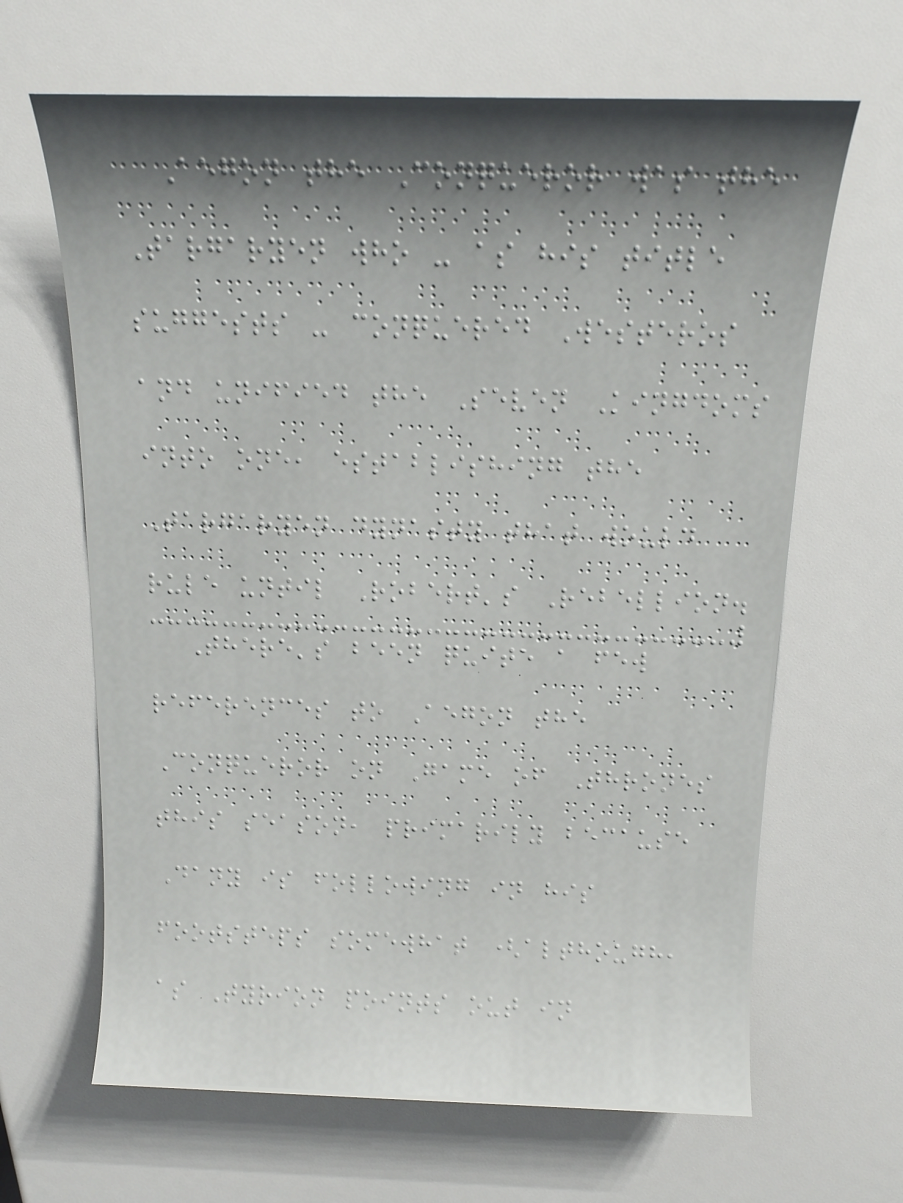Aegon the Conqueror was the
Targaryen who - as his title
suggests - conquered Westeros
and unified the Seven Kingdoms
into one, establishing the
Targaryen dynasty that would
rule until Robert's Rebellion.
There's been quite a few
references to Aegon the
Conqueror on Game of Thrones
this season, primarily because
Dany is following in his
footsteps somewhat (although,
as Tyrion points out in
